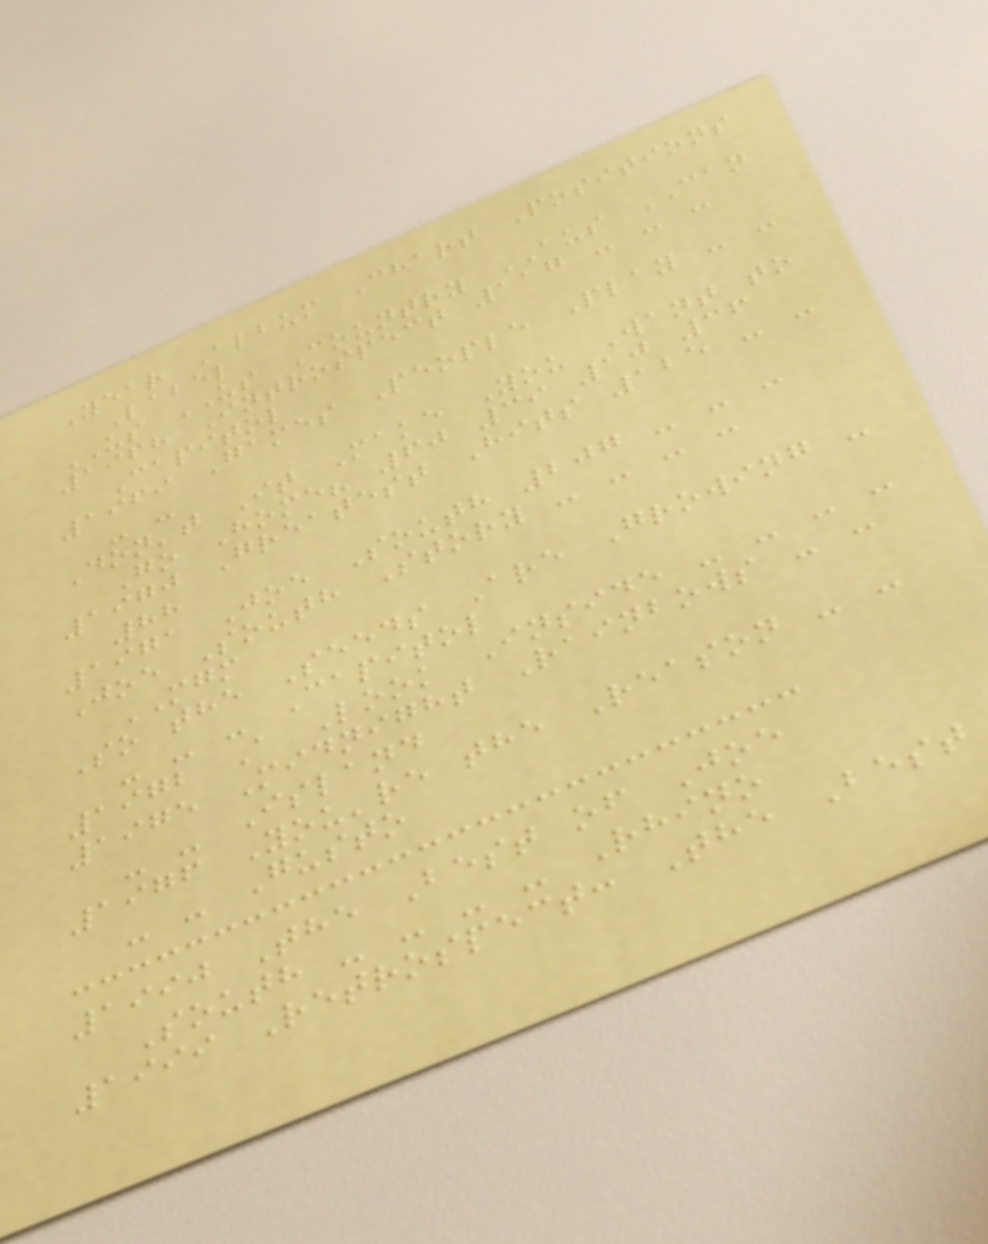Year Album Chart Positions
Label
US US Country AUS CAN
1968 Introspect 117 - - -
Capitol
1969 Games People Play - -
- -
Don't It Make You Want to
Go Home? 60 39 10 36
1970 Greatest Hits 125 - -
88
1971 Joe South 207 - - -
Joe South Story - - - -
MGM
So the Seeds Are Growing -
- - - Capitol
1972 A Look Inside - - - -
1975 Midnight Rainbows - -
- - Island
1976 You're the Reason - -
- - Gusto
1990 The Best of Joe
South - - - - Rhino
1999 Retrospect: The Best
